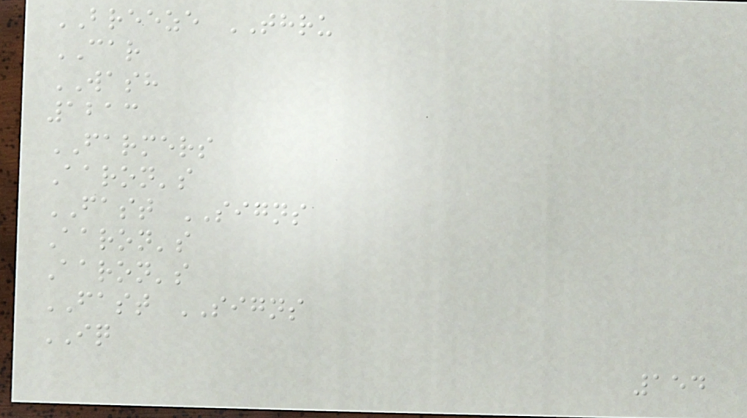BREEZE THRU
CAR
WASH
1213
FARMERS
Aaron's
FAST SIGNS
Aaron's
Aaron's
FAST SIGNS
IQ
154
